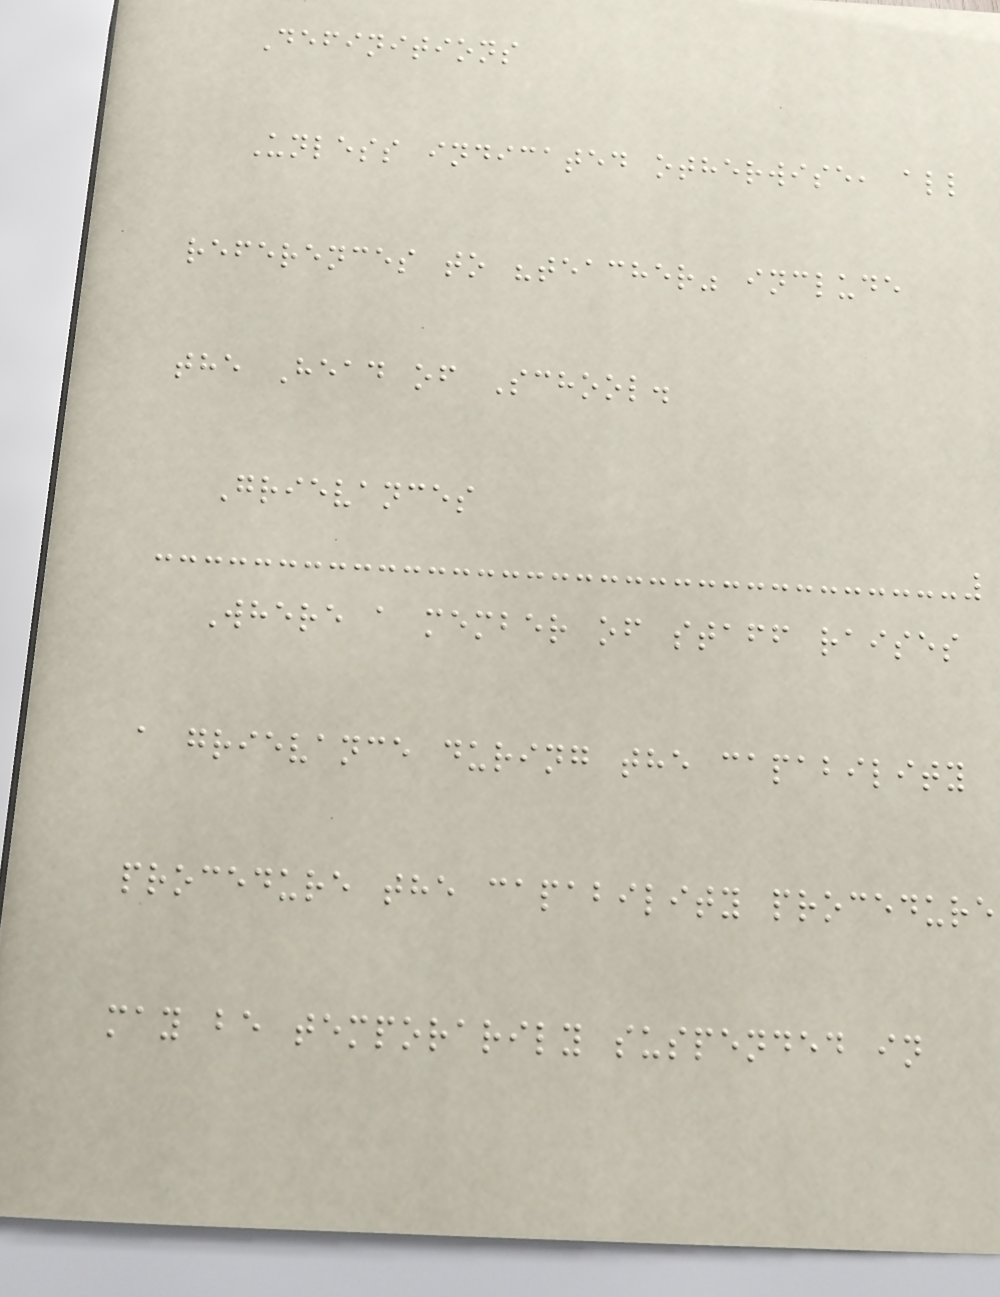Definitions
Unless indicated otherwise, all
references to "teacher" include
the Head of School.
Grievances
Where a member of staff raises
a grievance during the capability
procedure the capability procedure
may be temporarily suspended in
